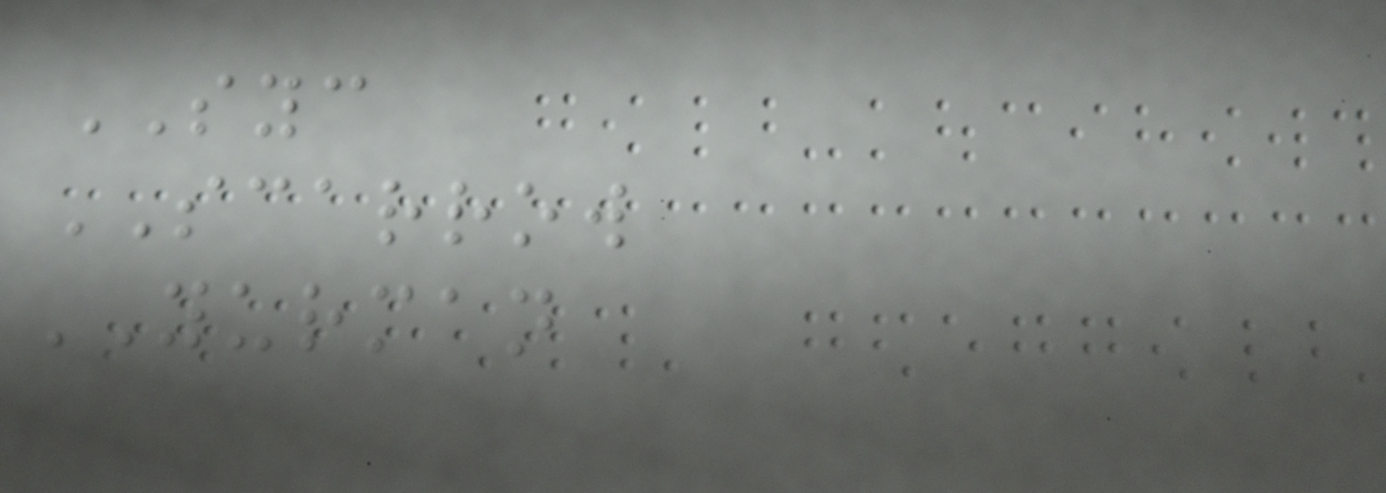SYC
SCARROW
YURMAN
